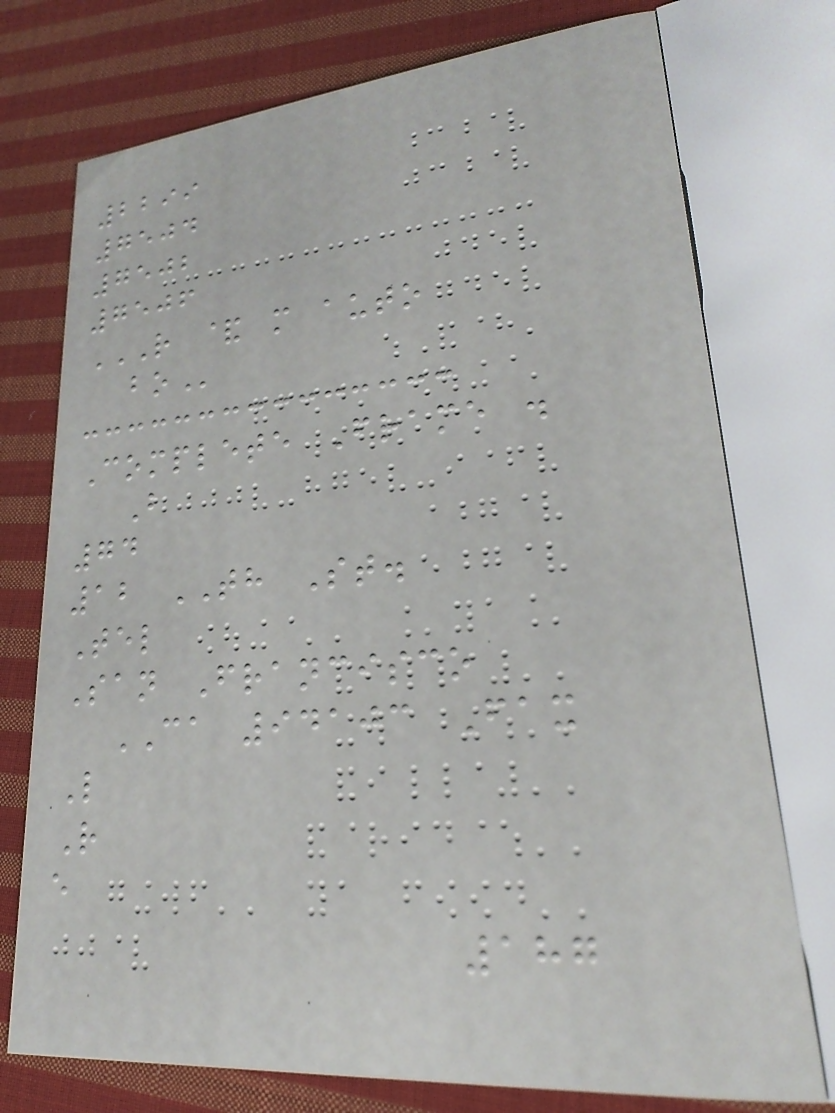2299
7504
7502
7506
R & M AUTO
BO
Complete Frame .
B
74
12 TH St.
Tel
San Francisco
CA 94103 Fax
L
R
e
187
